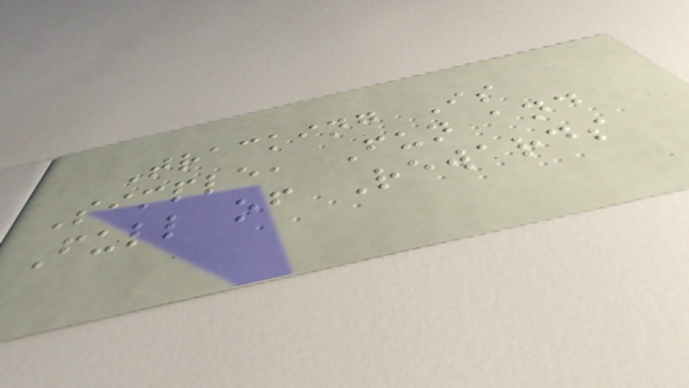Tracking Is
Simple, Fun and
Full of Rewards
